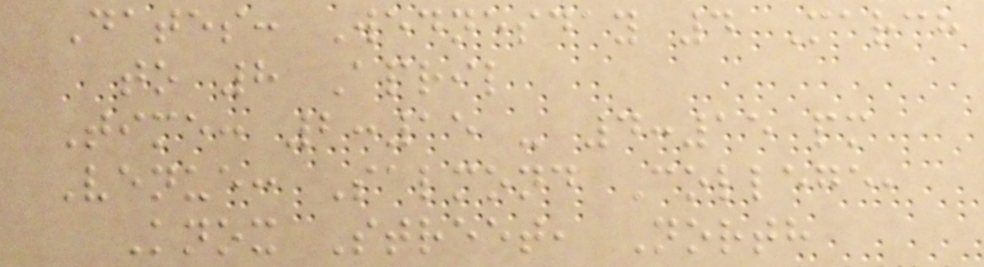Dates: Wednesday 4 March
to 8 April
Time: 2:15 - 4:15 pm
Venue: Salmond College,
Knox Street, North
